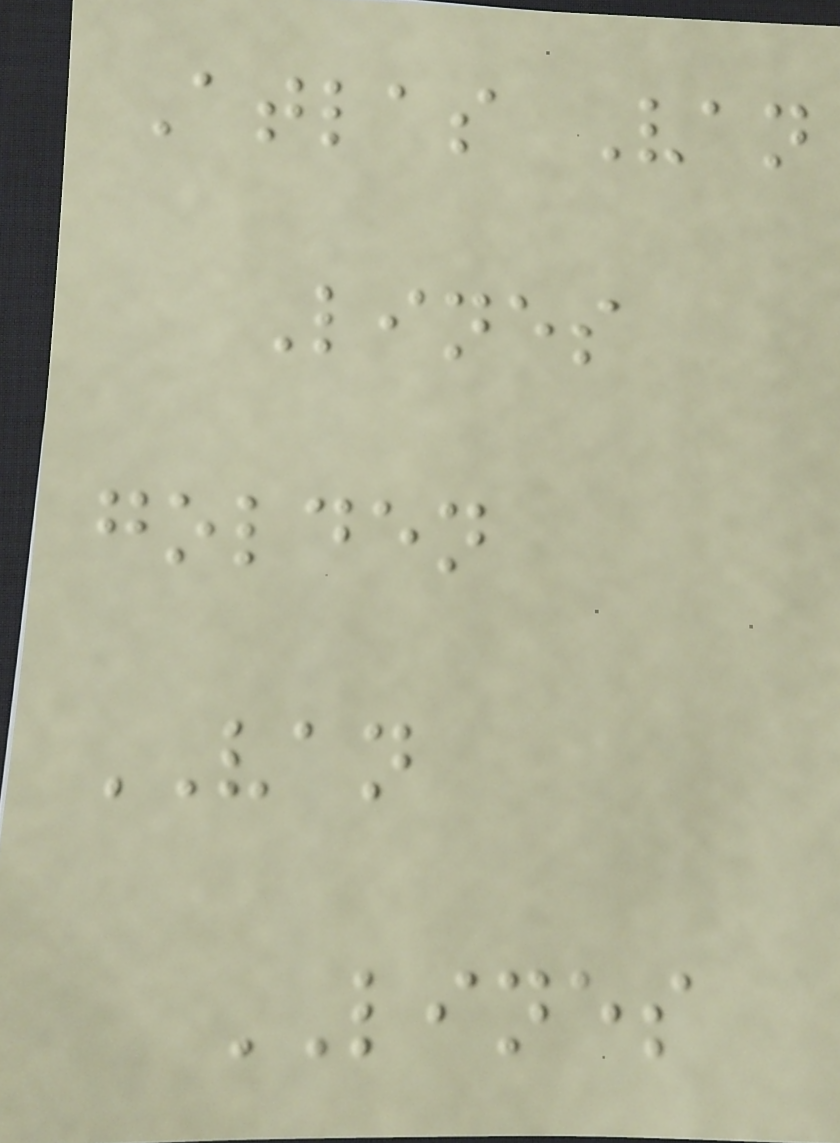Atlas Van
Lines
golden
VAN
LINES
